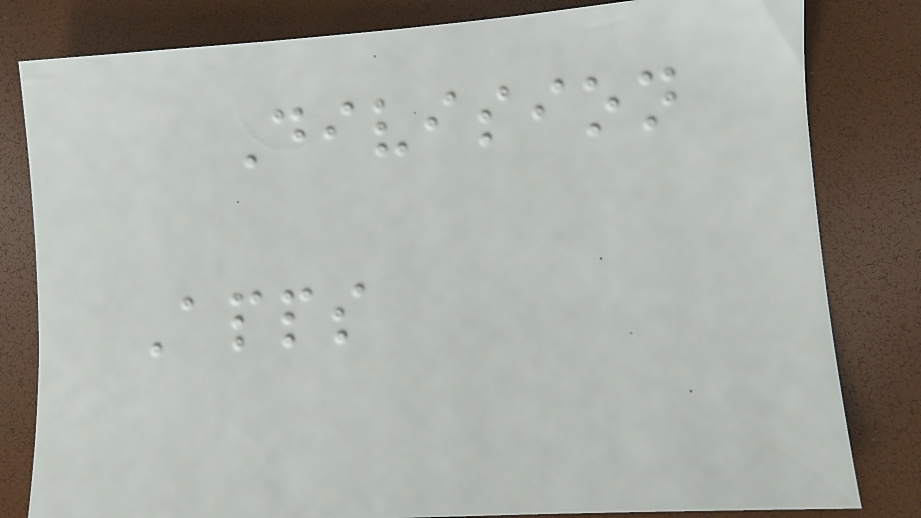Division
Apps
